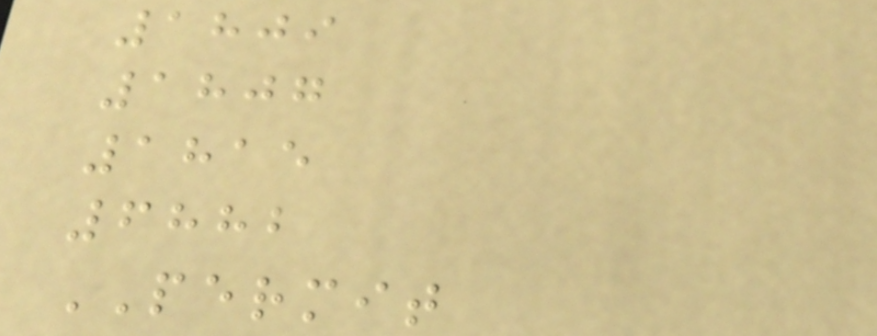1809
1807
1815
6882
PERMIT
